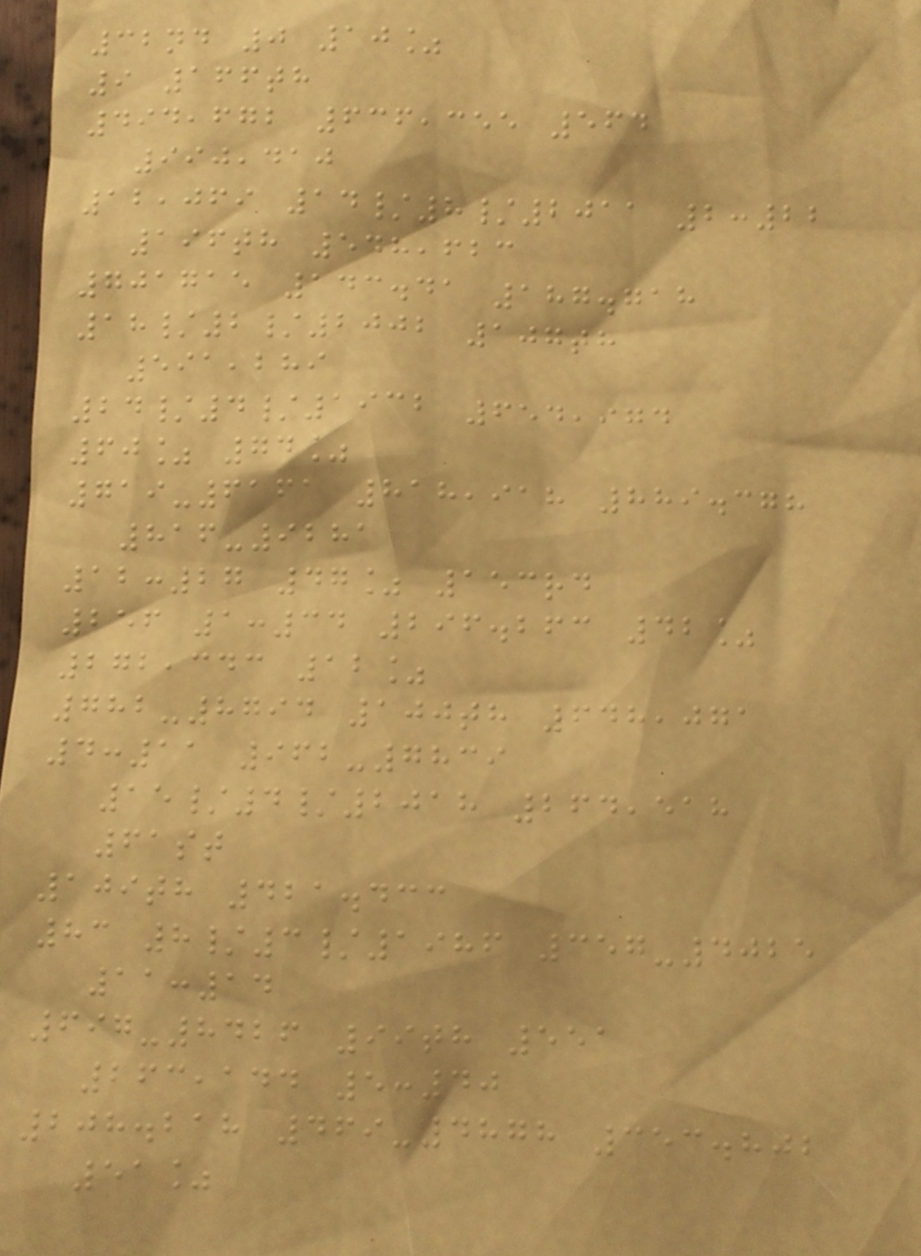32nd 0 10%
9 166th
494,672 636,355 564
990,410
12,069 14/8/2011 2:22
196th 548,623
701715 143.41 187.718
18/2/2002 107th
591,289
24/4/1932 654,974
60% 74%
719-6161 818,918 889.378
816-9281
12:27 47% 153rd
256 1:34 296.263 42%
272,343 12%
782-8794 100th 648,071
4:11 962-7839
15/4/2018 264,518
61st
109th 421.433
83 8/3/1986 357-4025
11:14
697-8426 99th 551
263,144 5:40
208.218 469-4878 353.802
51%
